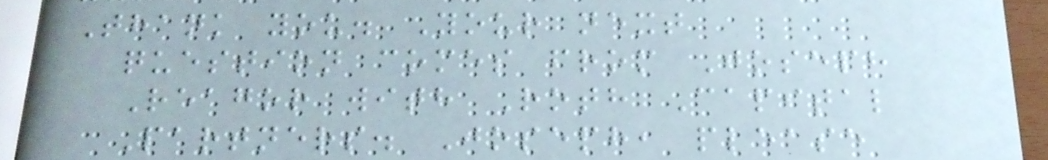Thank you. Your next
question comes from Joseph
Reagor with Roth Capital
Partners. Joseph, please
